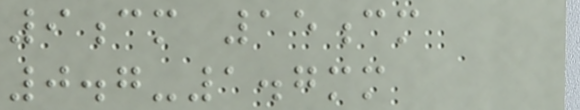9cm 15cm
0.7-1.7mm
